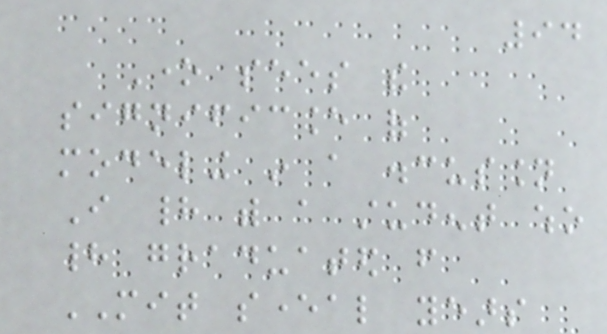94
One sees the
significance of
modeling in a discussion
I had with a student who
had graduated from
MIT several years
